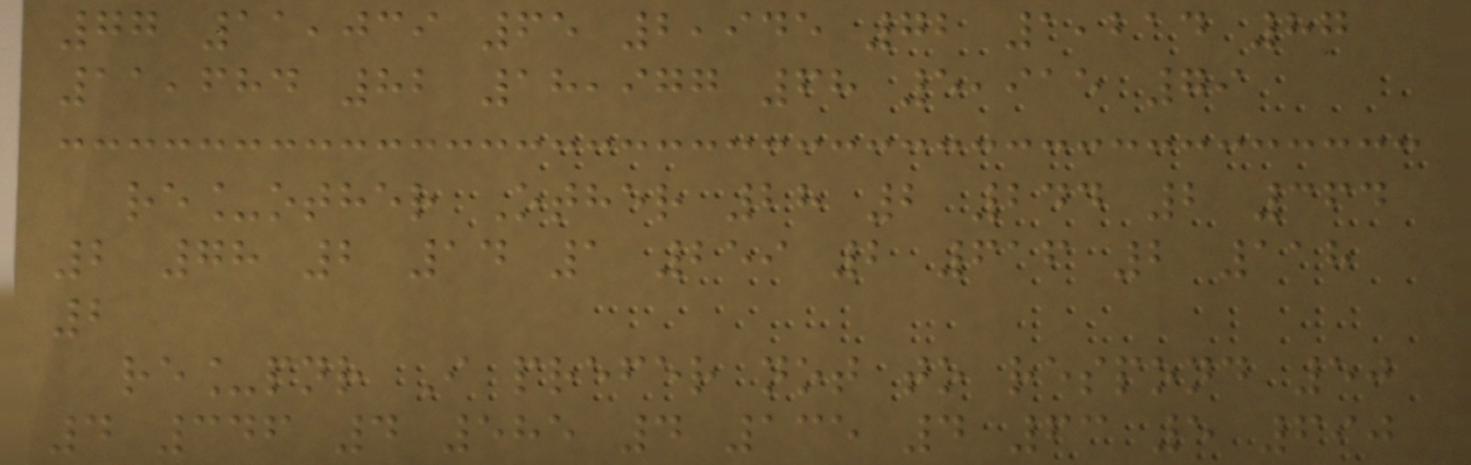77 11,039 65 2,945 72 1,214 87
11,684 82 18,977 68 5,915 79
re_other Other 28 2 244 2 364
2 78 2 14 1 259 2 616 2 118
2
re_pnr I prefer not to respond 50
4 346 4 585 4 135 4 63 5 690
